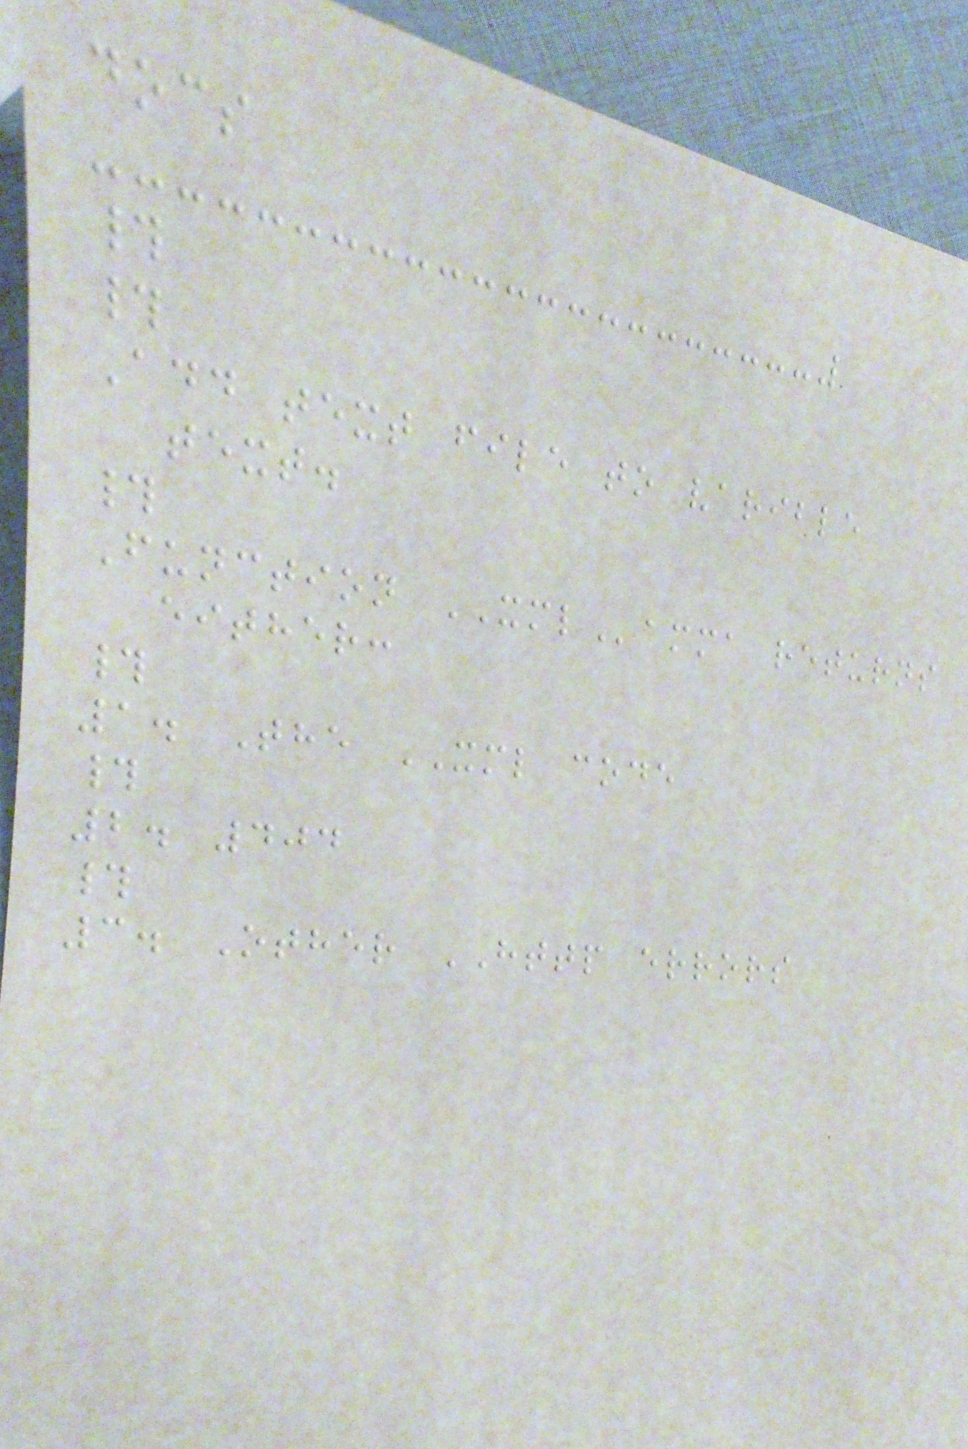docs
#
#
Add text file to varible
text.
#
Function XMLamma returns
either:
#
1. The XML code
#
2. 404
#
3. Other HTTP errors
